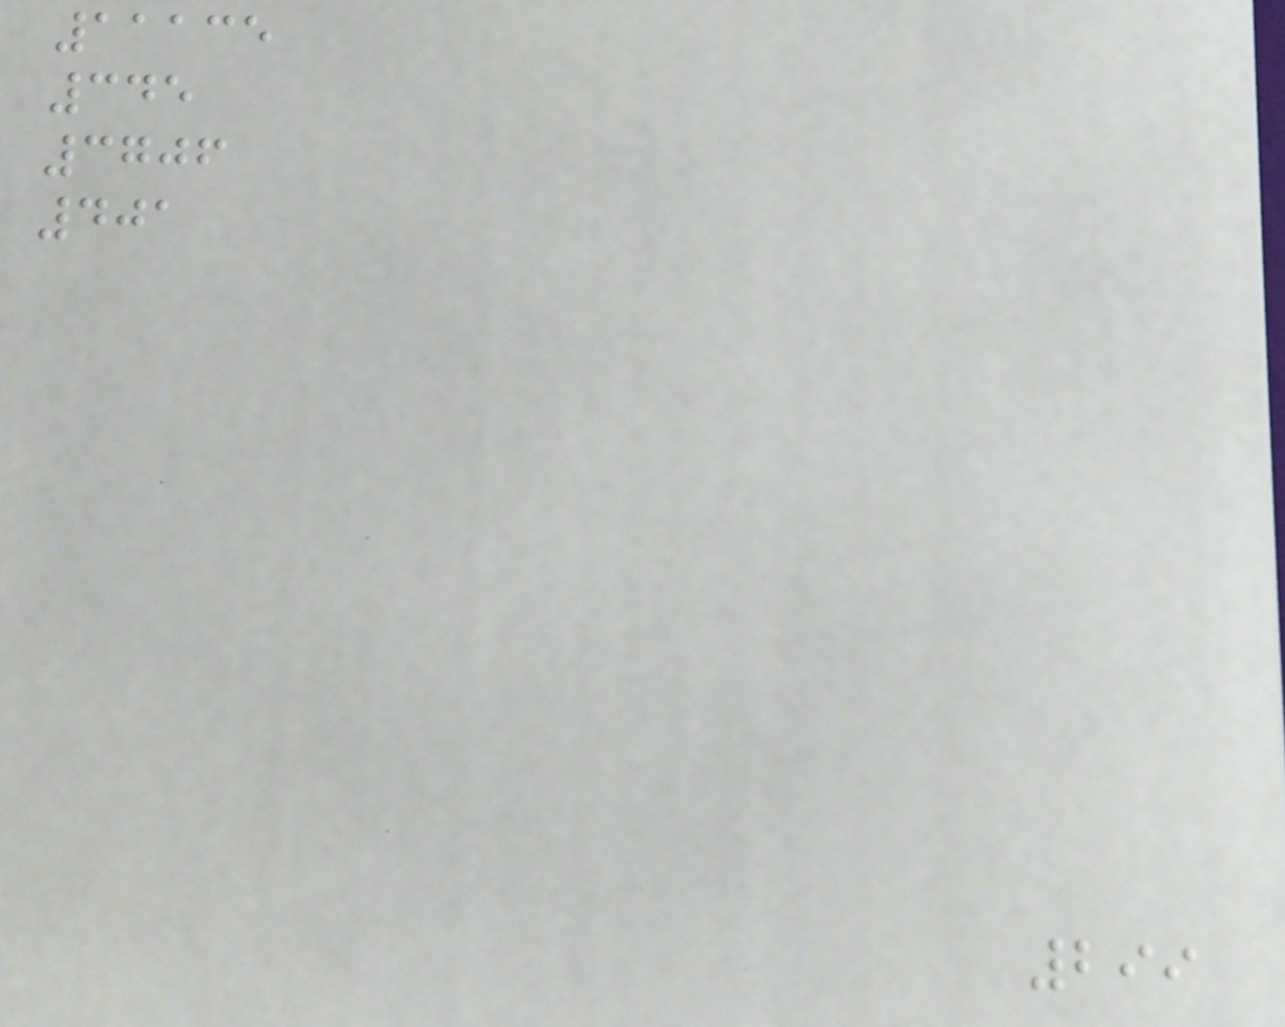11135
345
3706
401
299
